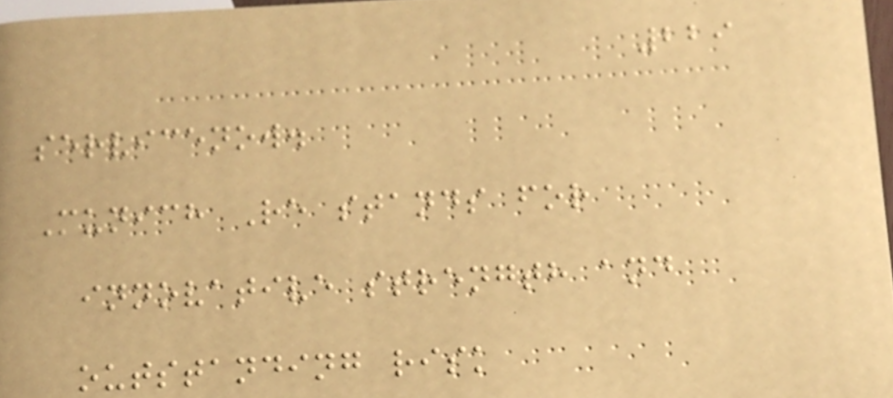229
servicenow.
Munich Re stands for
innovative strength and
outstanding risk
